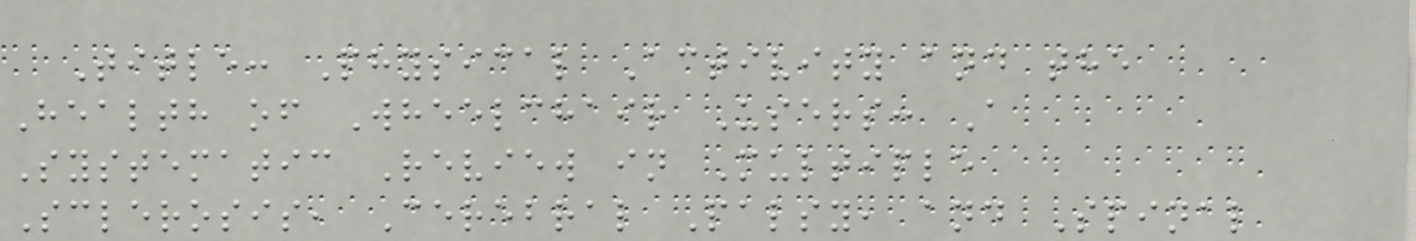Title: Physical Activity and the
Health of Wheelchair Users: A
Systematic Review in Multiple
Sclerosis, Cerebral Palsy, and Spinal
